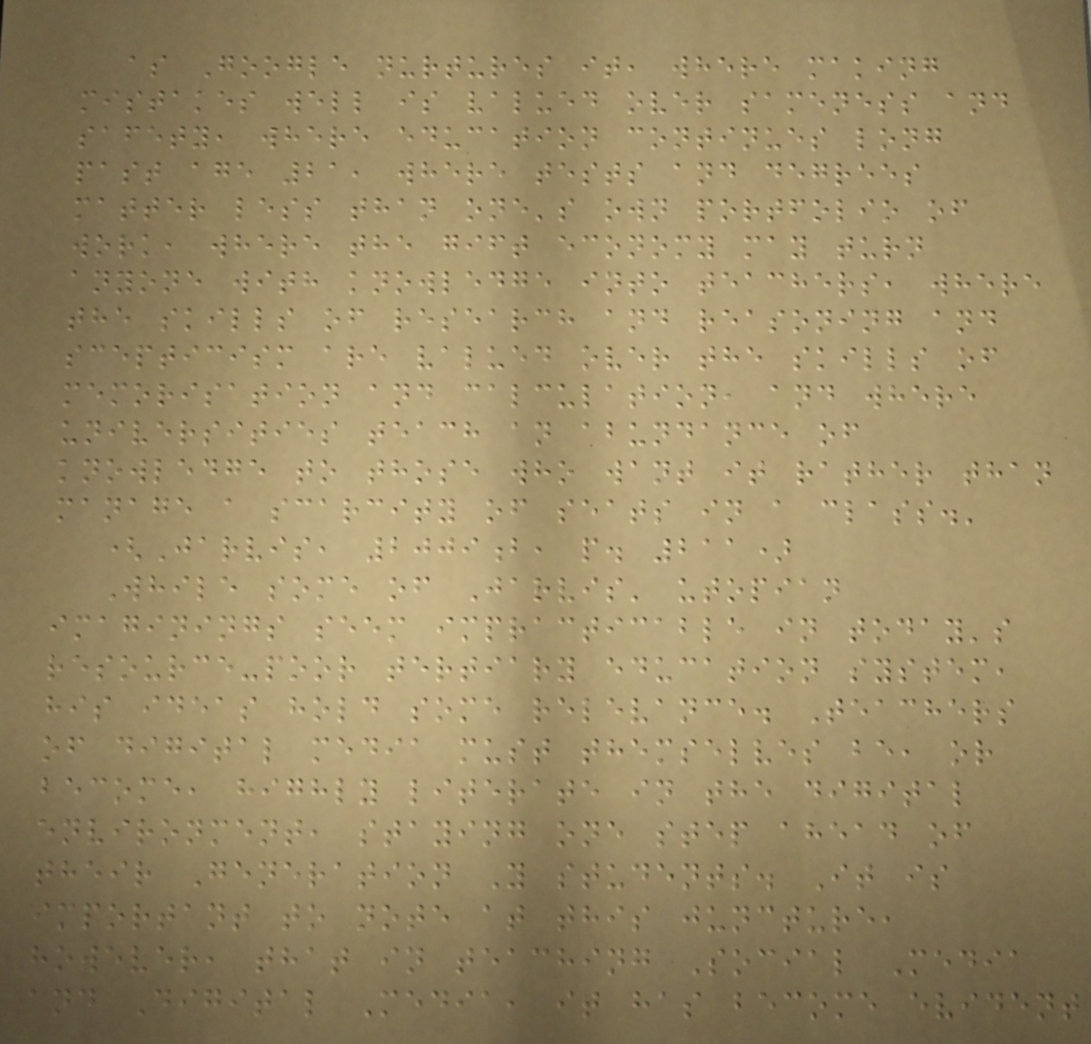as Google nurtures it, where making
mistakes well is valued over sameness and
safety, where education continues long
past age 21, where tests and degrees
matter less than one's own portfolio of
work, where the gift economy may turn
anyone with knowledge into teachers, where
the skills of research and reasoning and
scepticism are valued over the skills of
memorisation and calculation, and where
universities teach an abundance of
knowledge to those who want it rather than
manage a scarcity of seats in a class.'
(Jarvis, 2009b, p. 211)
While some of Jarvis' utopian
imaginings seem impracticable in today's
resource-poor tertiary education system,
his ideas hold some relevance. Teachers
of digital media must themselves be, or
become, highly literate in the digital
environment, staying one step ahead of
their Generation Y students. It is
important to note at this juncture,
however, that in teaching Social Media
and Digital Media, it has become evident
